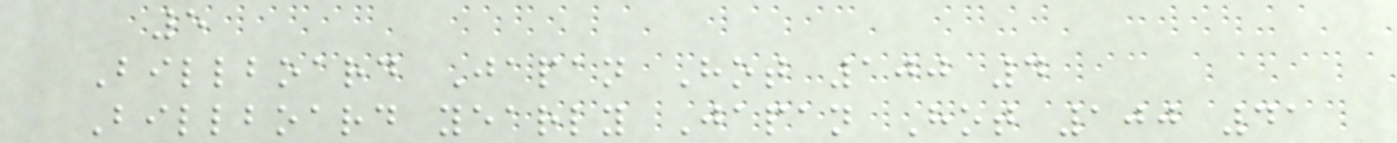5
Billboard Japan Hot 100 4
Billboard yearly Japan Hot 100 41
